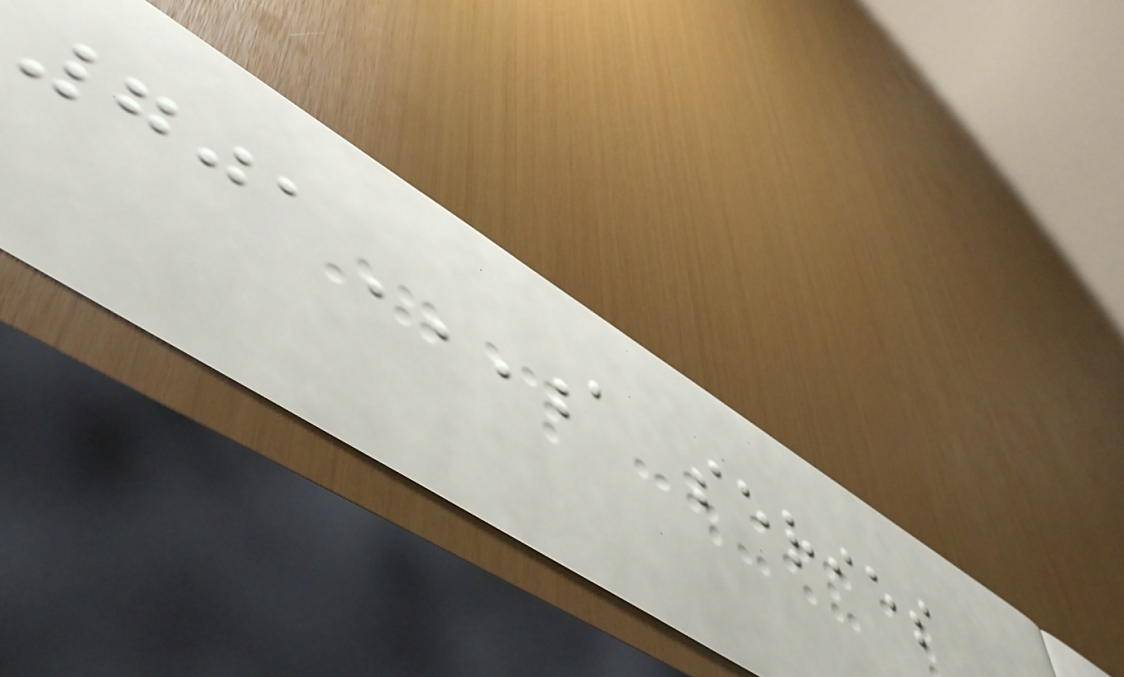701A SERIES
